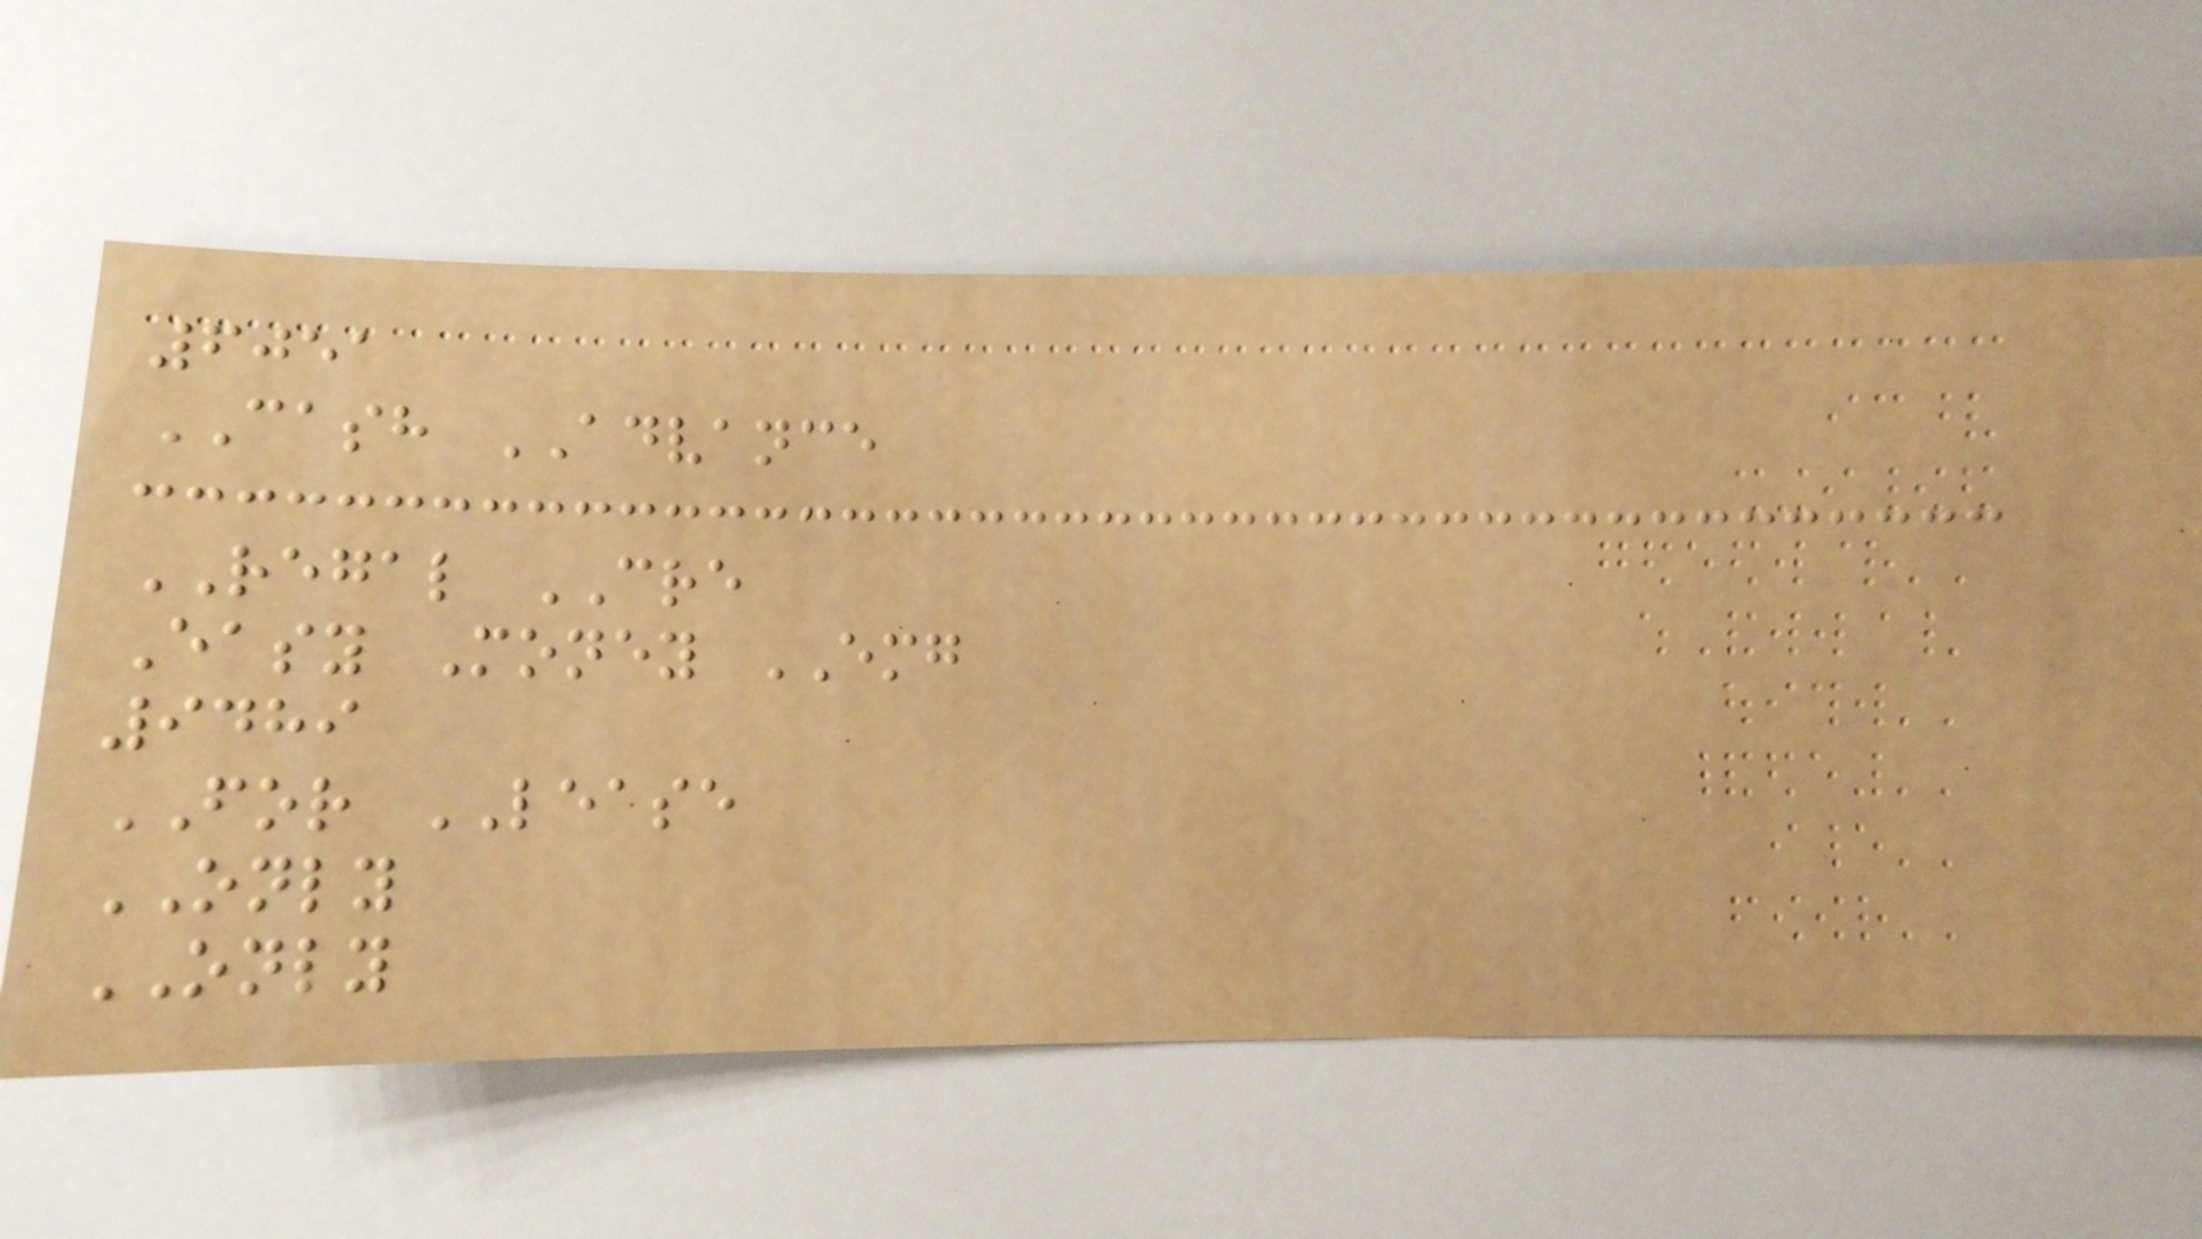6051
CASH ADVANCE
REGAL CRE
Easy Money EMG
9489
FOR LEASE
ONLY
ONLY
